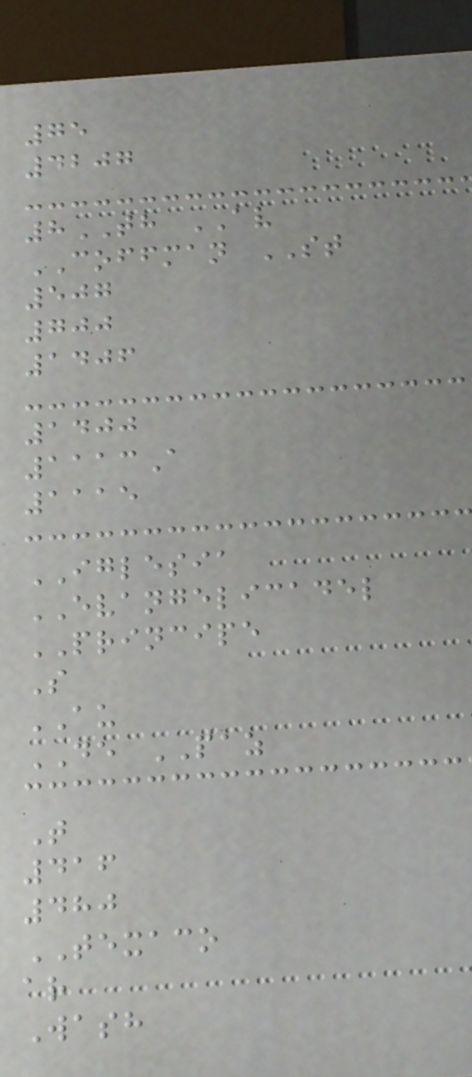75
4207
8TH AV
COFFMAN ST
507
700
1406
1400
1113A
1115
IGLESIA
EVANGELICADEL
PRINCIPE
S
AU
DE PAZ
T
416
480
TEXACO
ar
Wash
